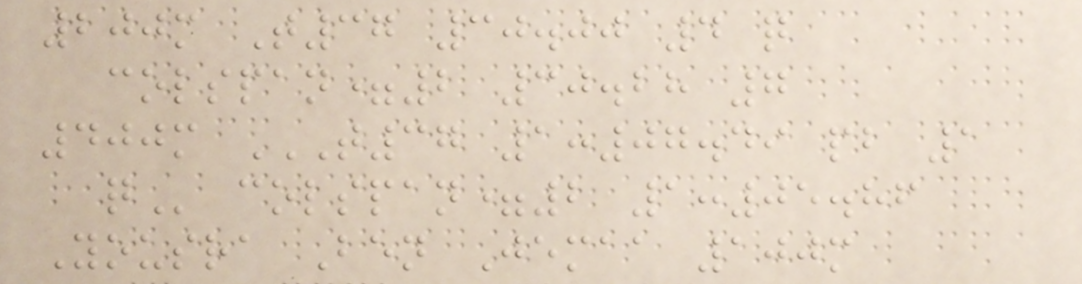200m T37 30.00 4 q
colspan=2 30.28 7
400m T37 1:07.49 PB 1
Q colspan=2 1:05.86
Yousra Ben Jemaa 100m
